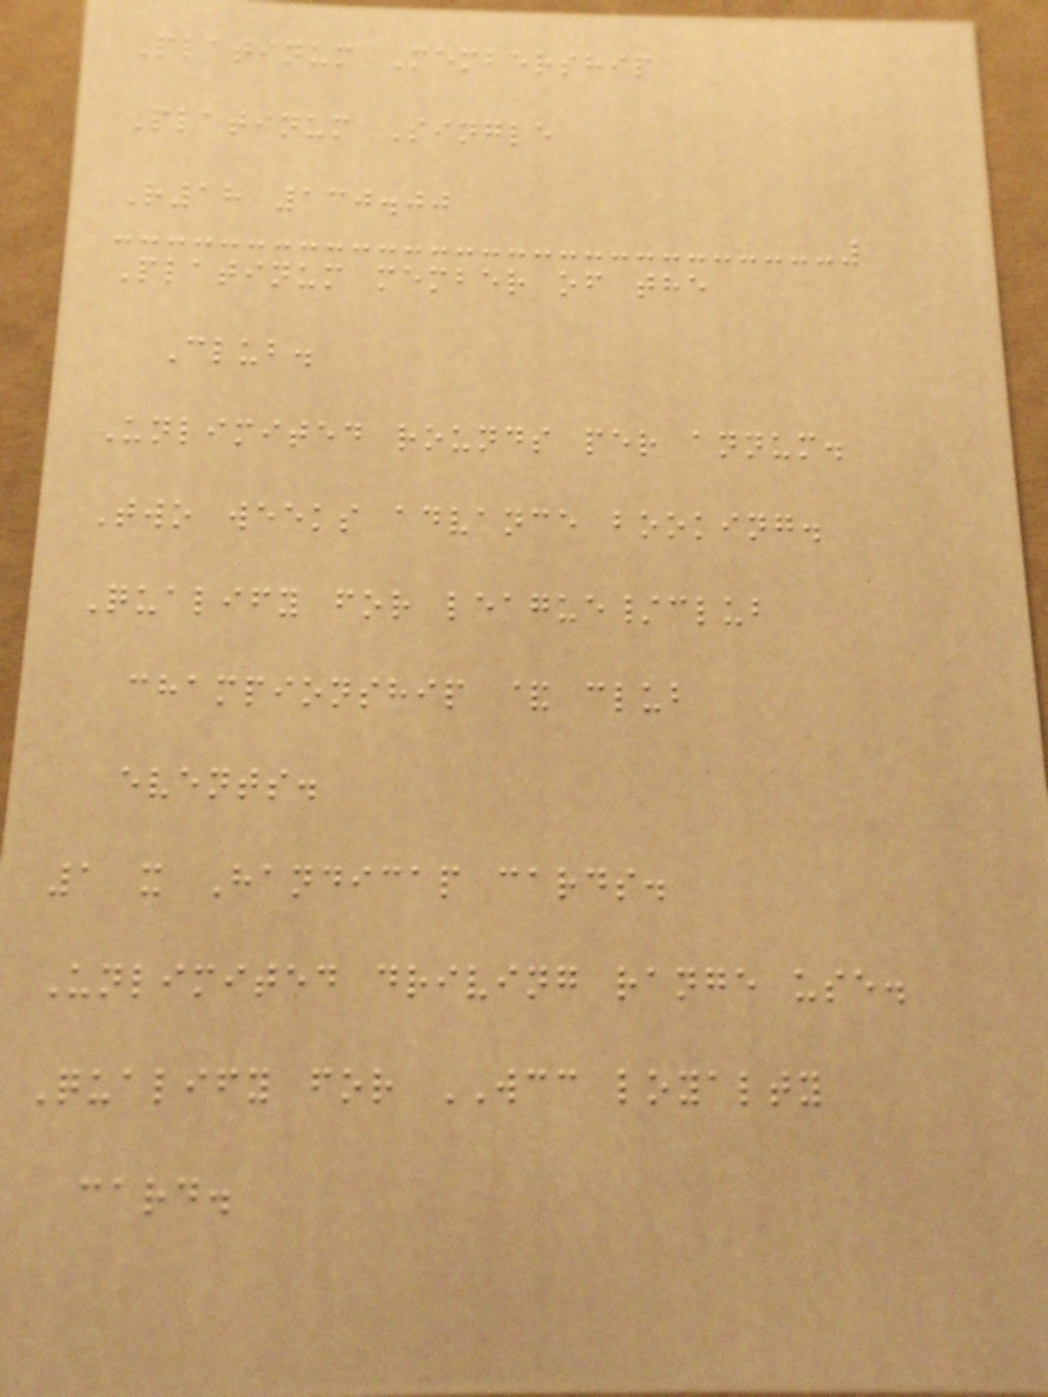Platinum Membership
Platinum Single
R18 130.00
Platinum member of the
Club.
Unlimited rounds per annum.
Two weeks advance booking.
Qualify for league/club
championship & club
events.
1 x Handicap cards.
Unlimited driving range use.
Qualify for WCC loyalty
card.
